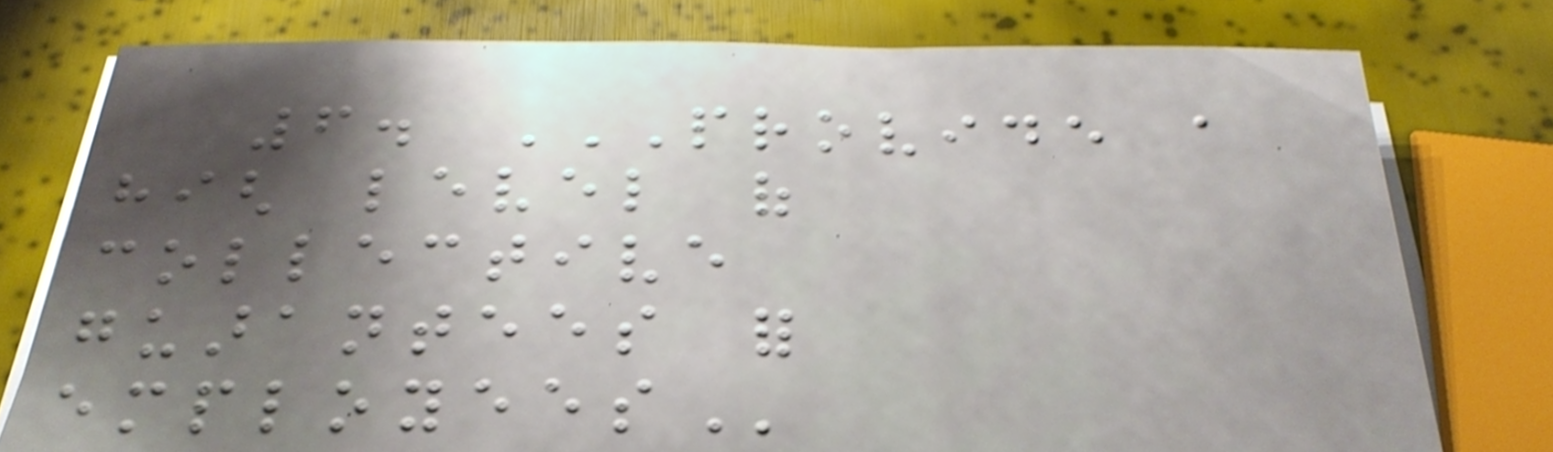6. PROVIDE A
HIGH LEVEL OF
COLLECTIVE
GUARANTEES FOR
EMPLOYEES
